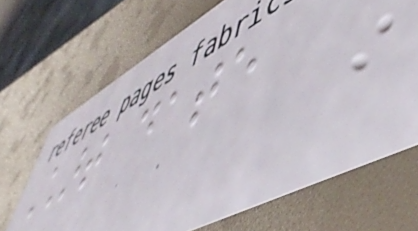Chart date
